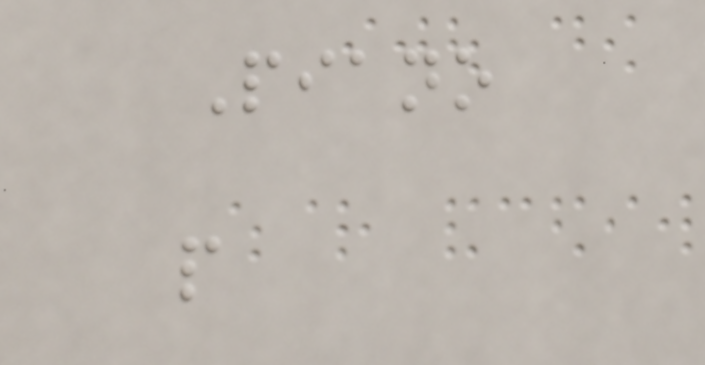Piano
p
